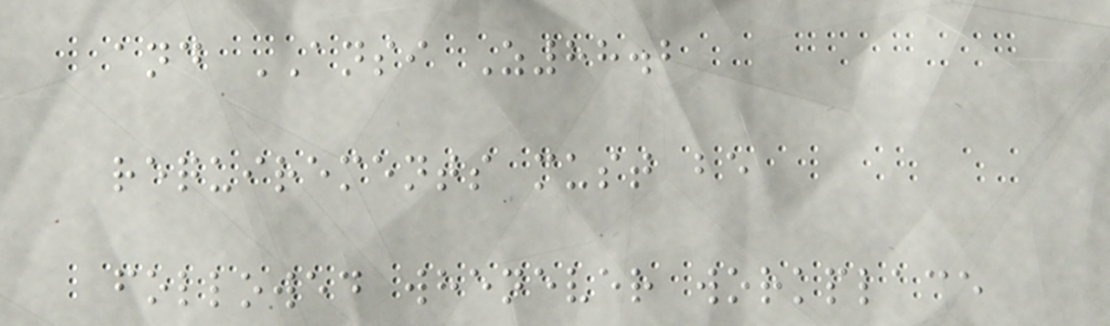and ANSI Z88.2
requirements must be
followed whenever workplace
